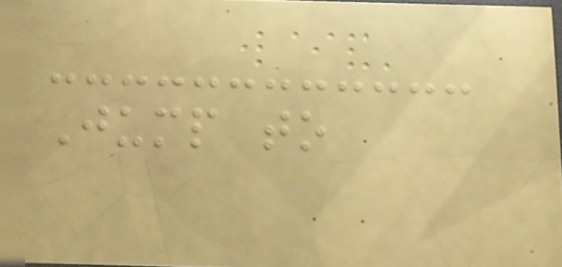Jump to
